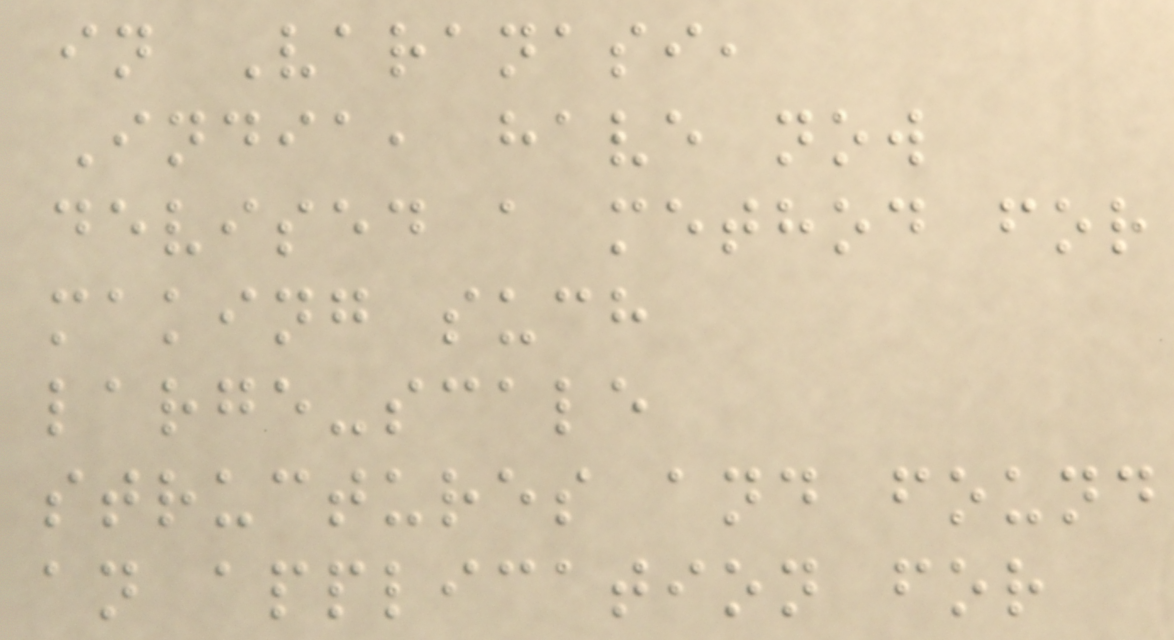in Varanasi,
India, have now
devised a method for
making such
large-scale
structures and found
an application for
